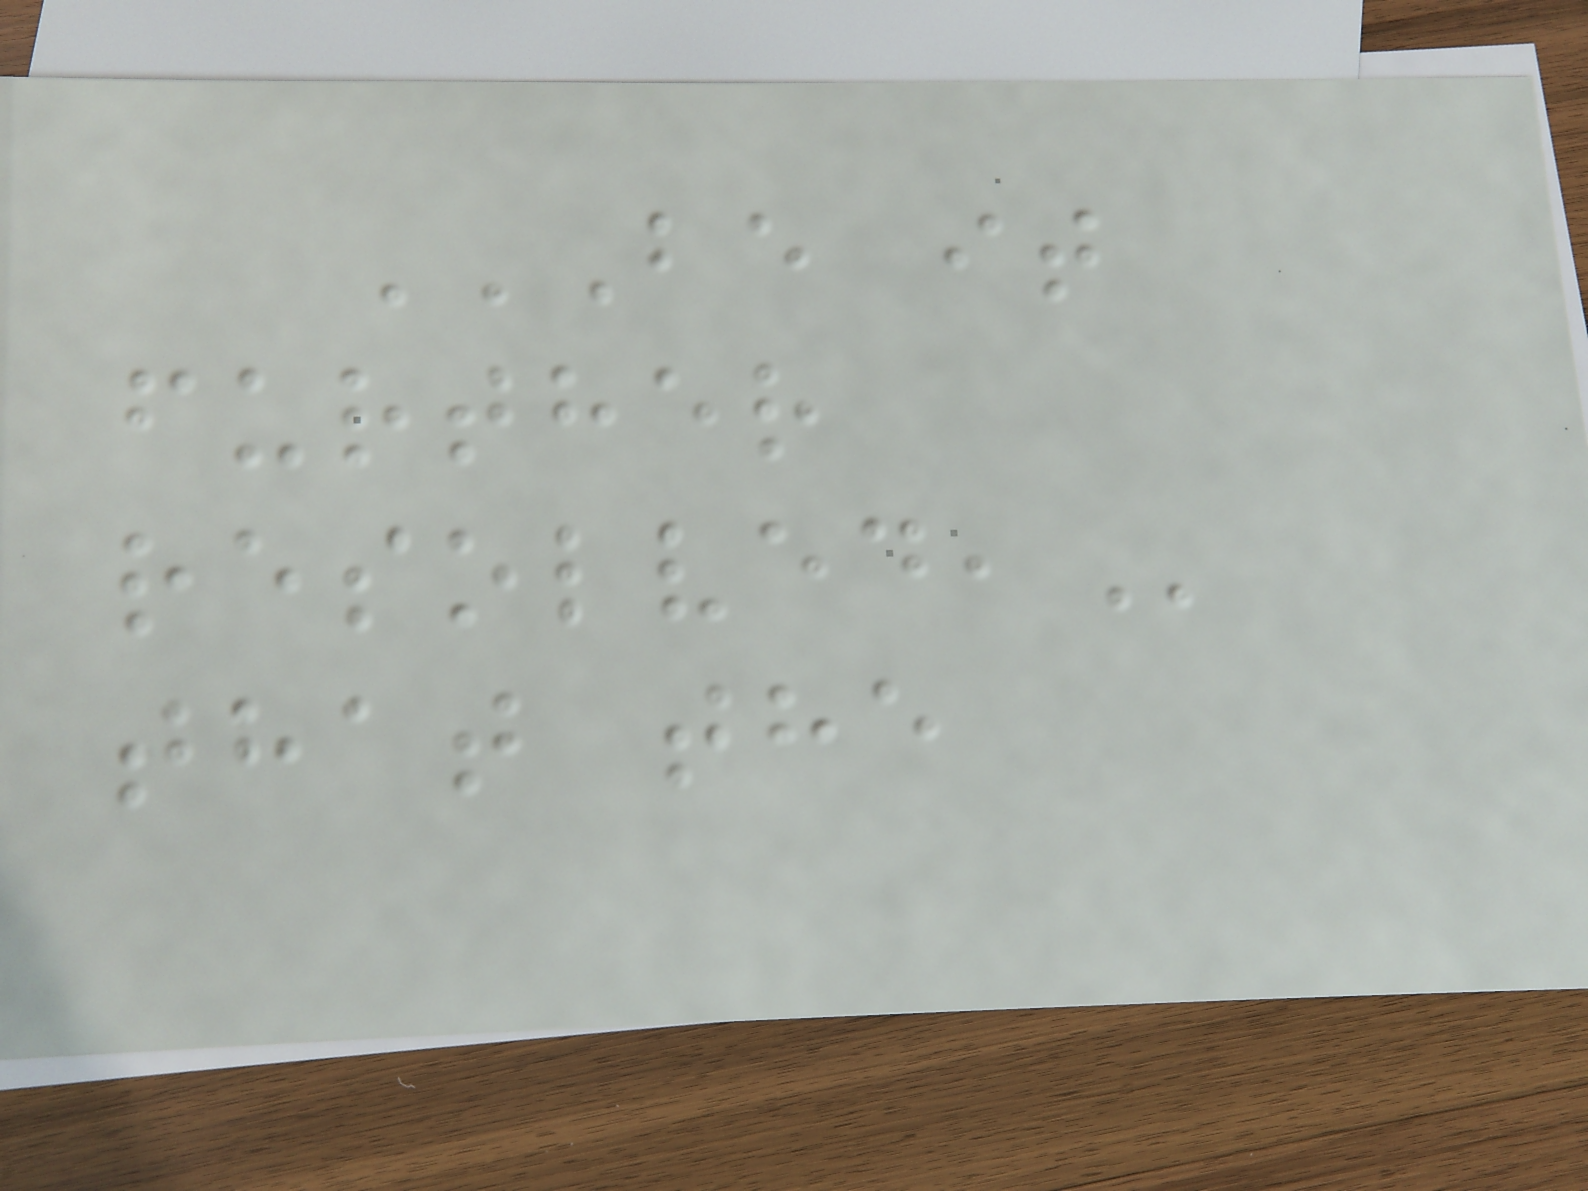BE IT
FURTHER
RESOLVED,
that the
